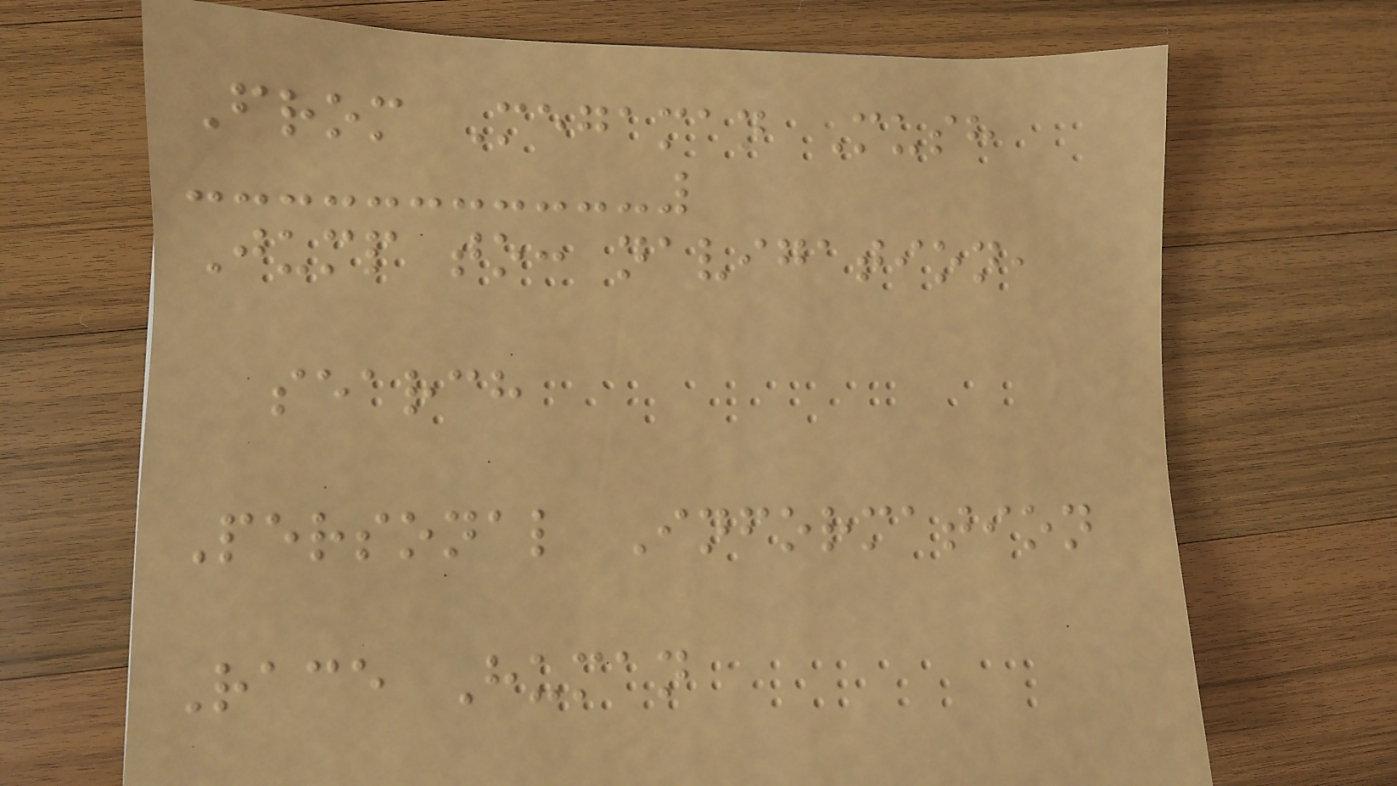From Megaman Mush
Jump to: navigation,
search
Personal Information
Race Human
